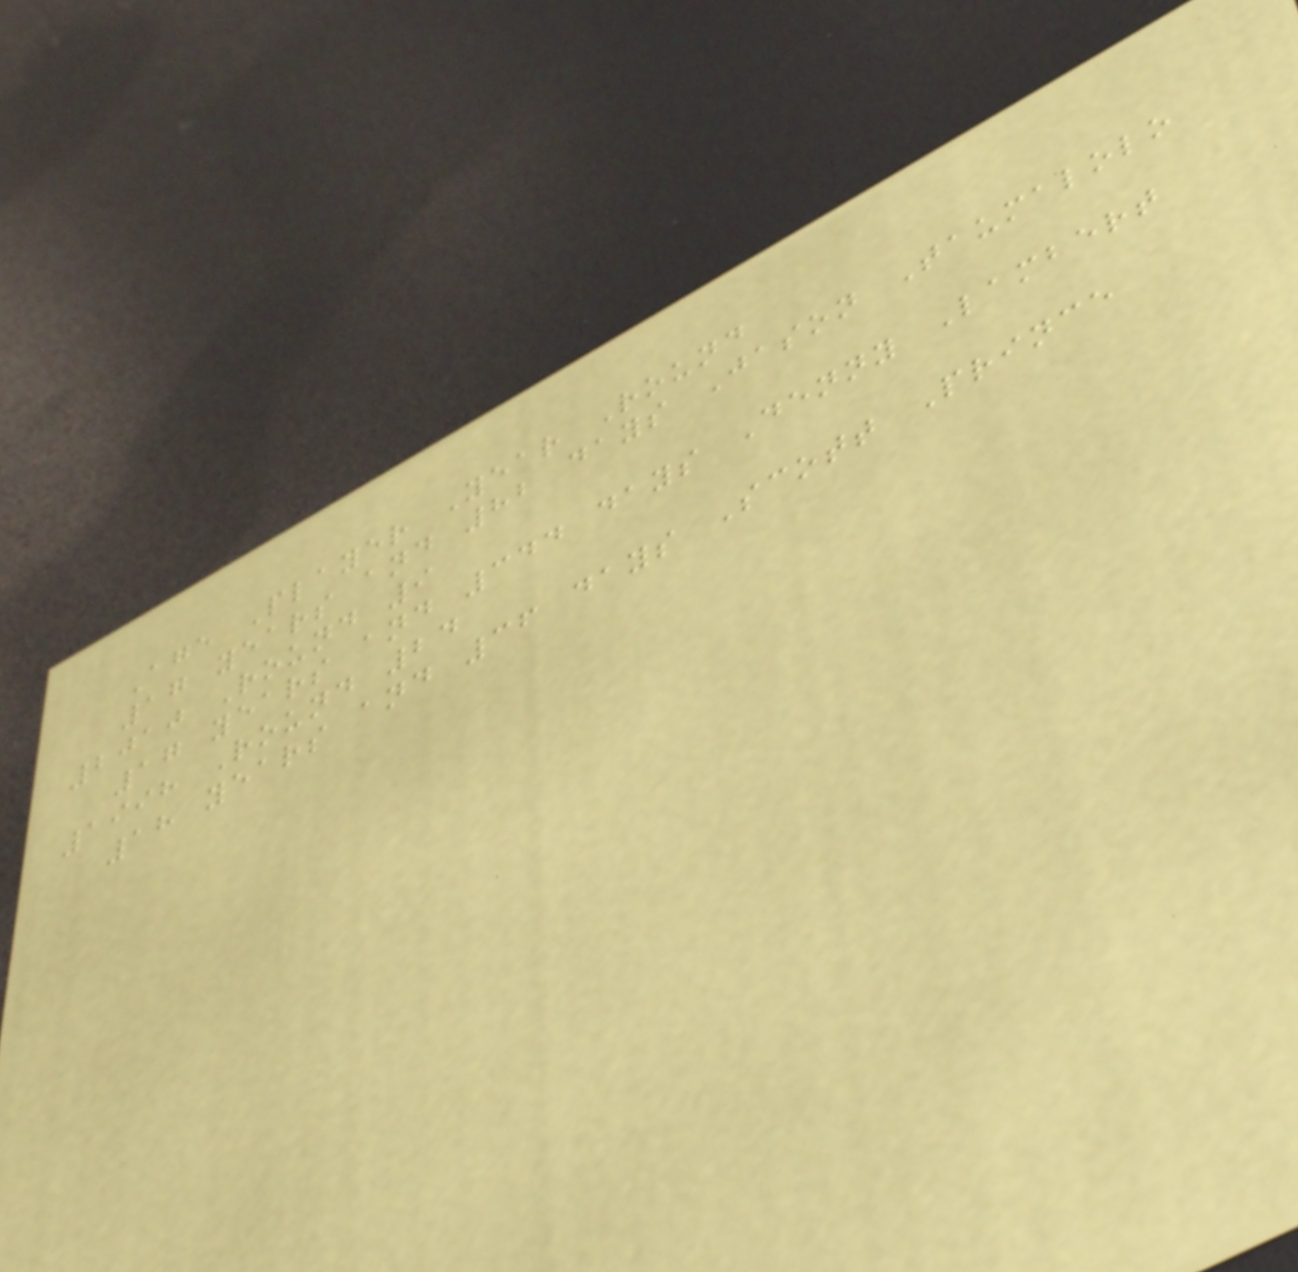Age Player Year Round
17 years and 82 days Jason Taumalolo
2010 Round 9
17 years and 344 days Denny Lambert
1998 Round 24
18 years and 36 days Scott Prince
